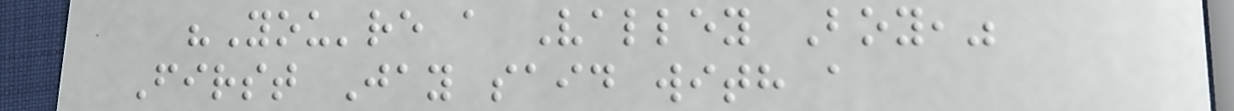"You're a Valley Boy,"
First Jay said with a
